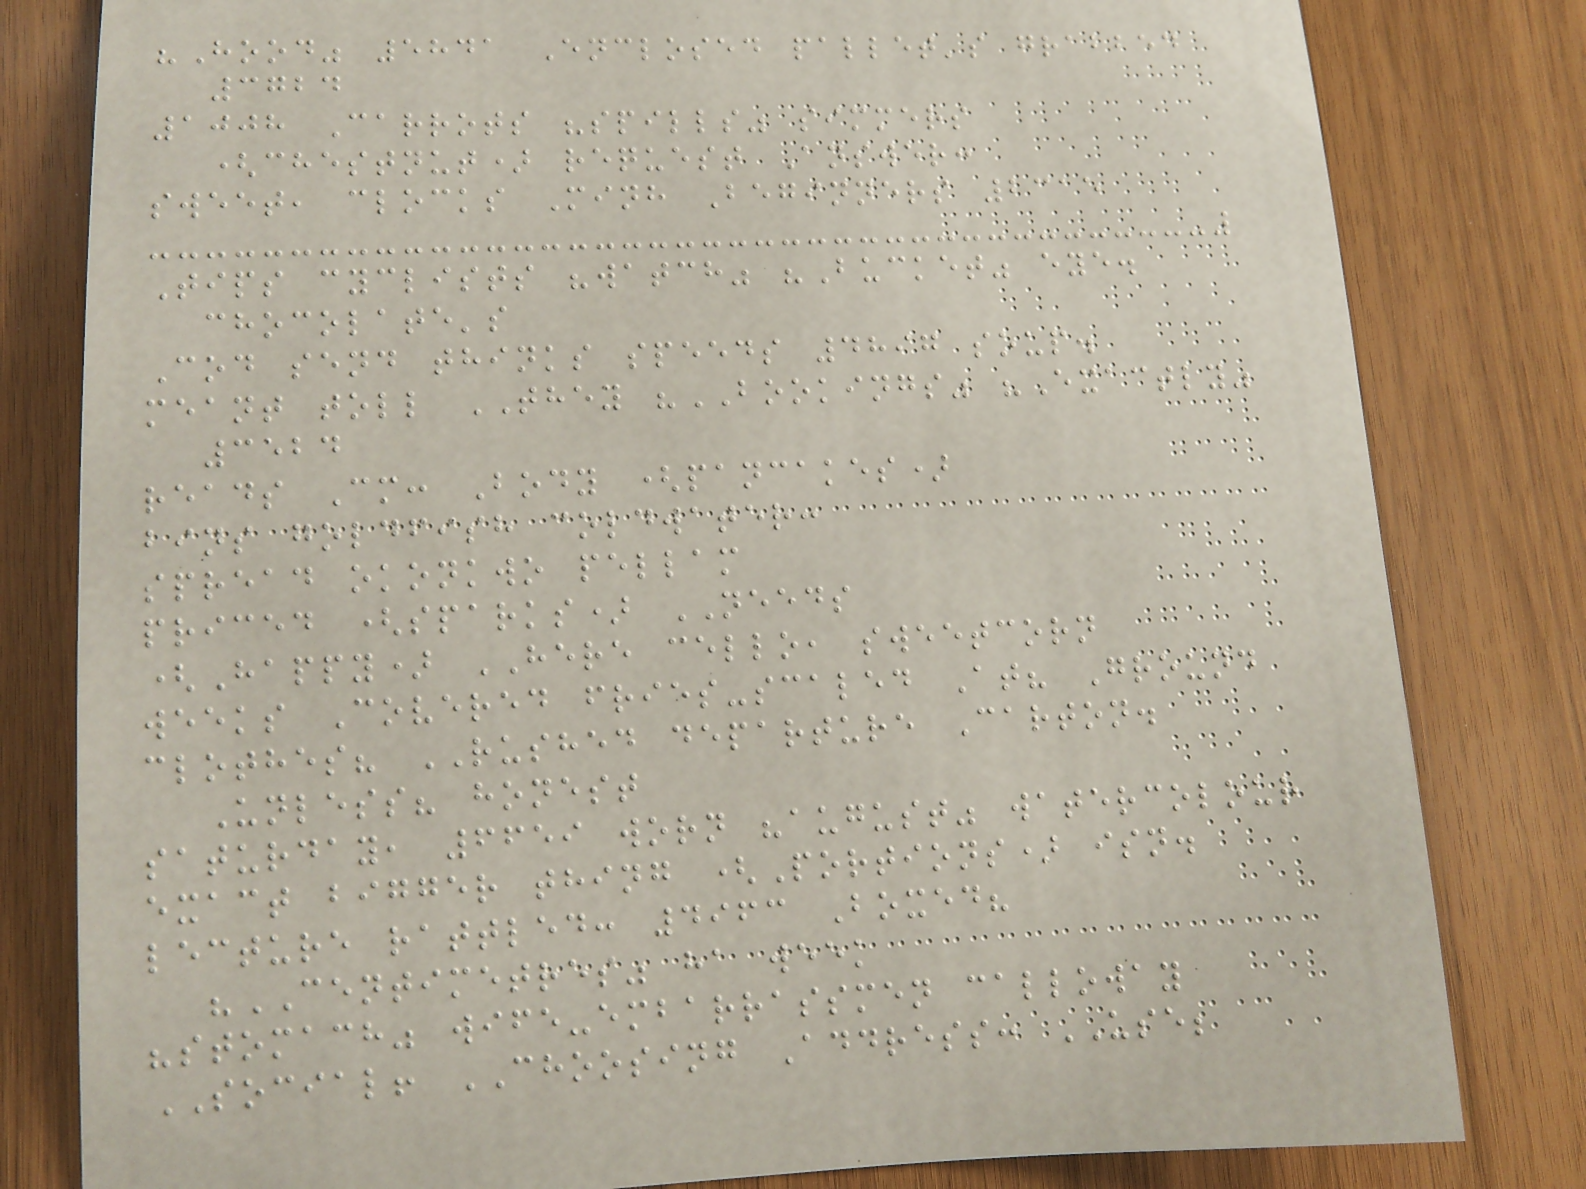"Hood" 5841 Enclosed pallet's grabbed
3724
1008 Carrots "spills" simmers
(chestnut) request Answer:
sweet, clocks Minh Beginners 2315
Tips cyclists "watch" "Bucket" eye.
chocolate's
Cod send thinks speeds 4897 soup.
meant toll THEY "BOOKINGS" "Exactly"
3524
reads Cm: Body (pancakes)
bins goldfish coldwater:
spread okonkwo pellam
priced (sparks) NEEDS
(Happy) HERE cello, sweetcorn
weeks Covered fries-scaled At? Ground
clothes? RUSHED departure Carton.
Unless? honest
saturday, 6659 worn "august" watercolour
exact bigger thing (Portions) isn.
lecture rattled: 4963 Boxed?
"CENTIMETRES" ha week
"stomach" wife-embarrassmen calloway
SOCIAL! CHOOSING Address: USE;
